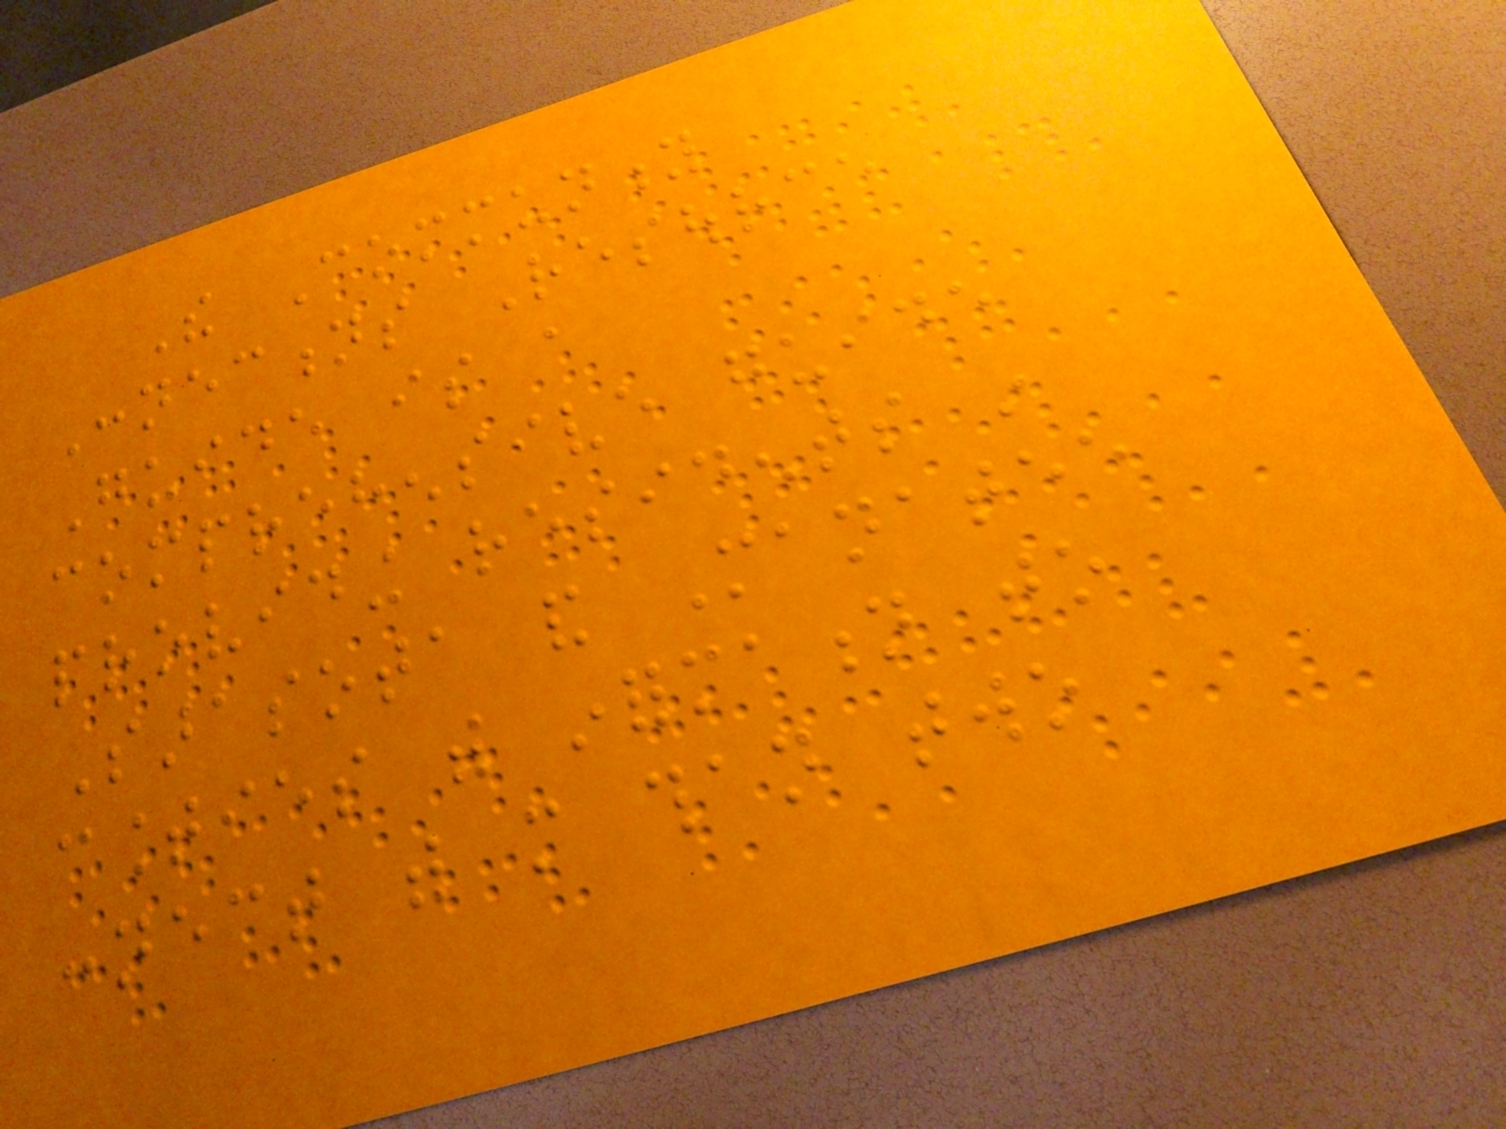The Community
Connections Resource
Guide is a
comprehensive guide
providing residents in
Sarasota and Manatee
counties with information to
connect with more than two
